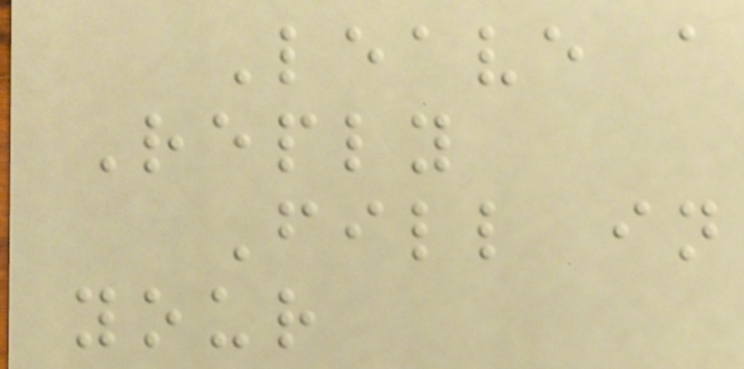Leave a
Reply
Fill in
your
